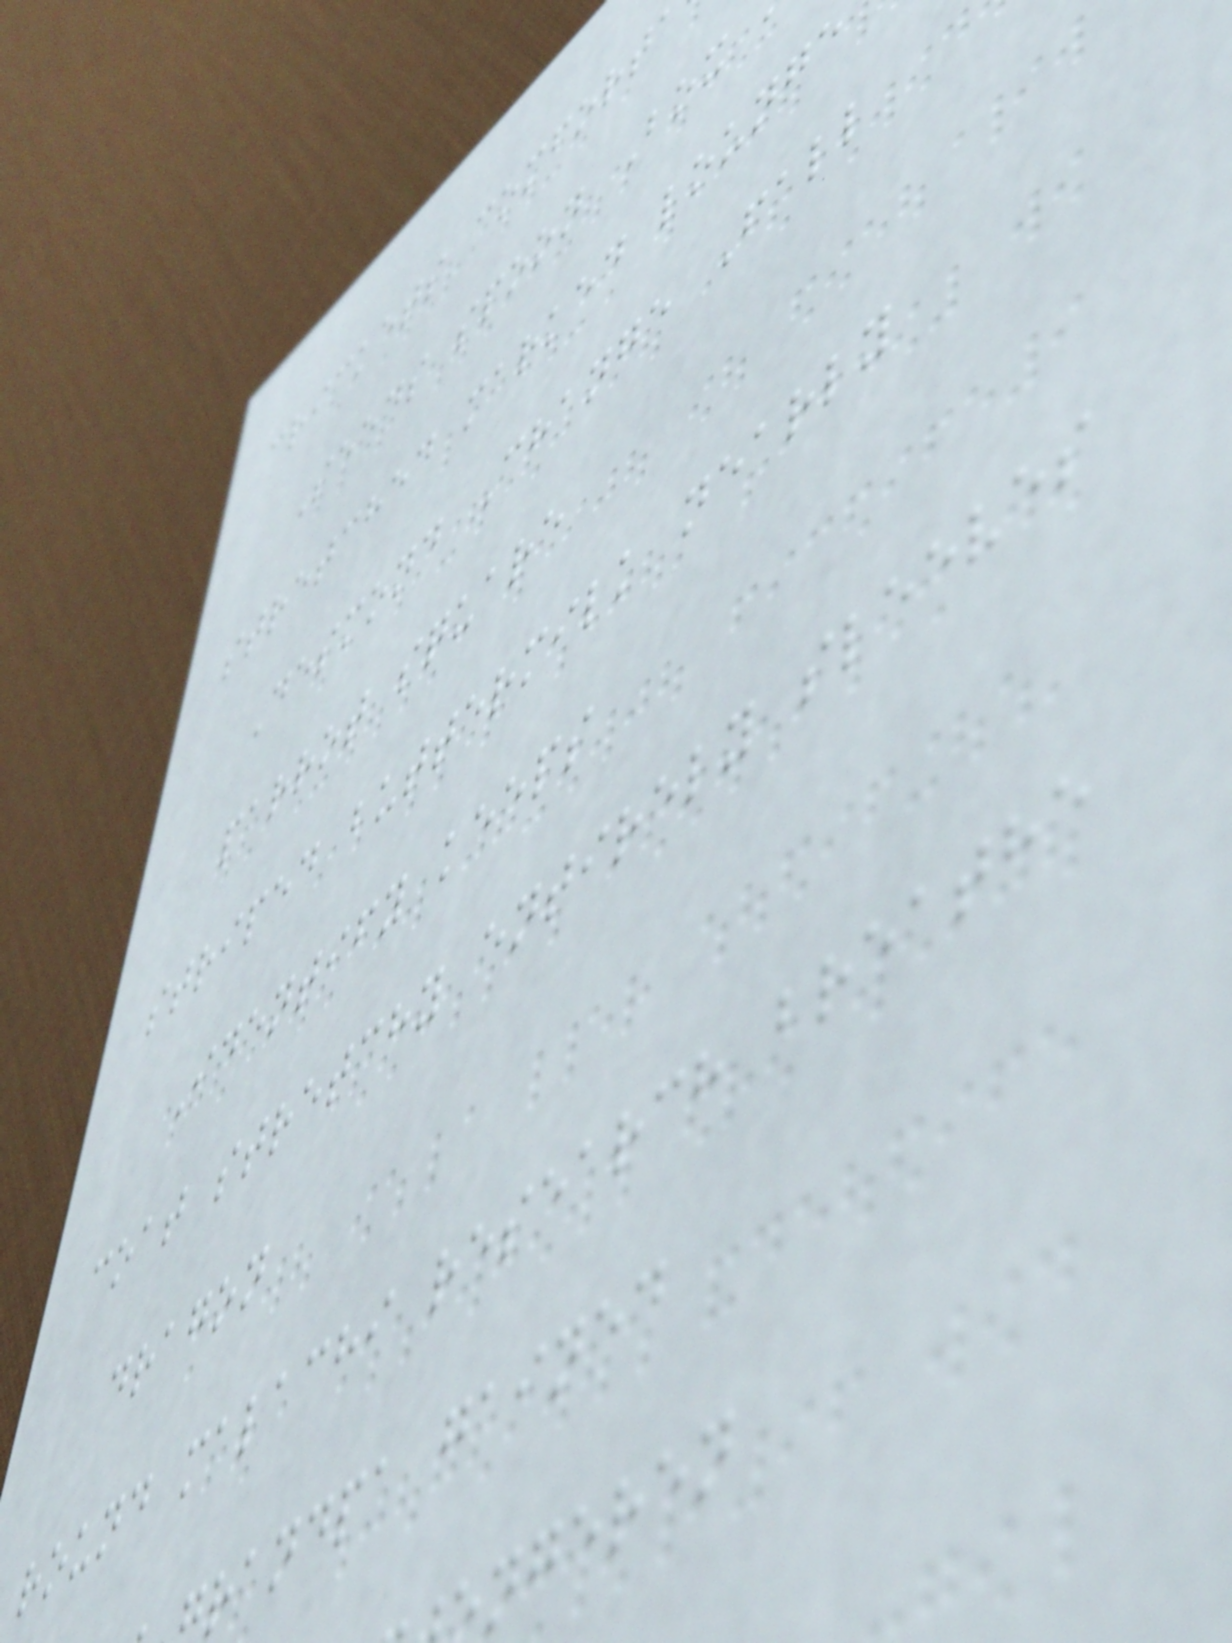crickets comfort
Seeds spoon Box
stretched marked lounge
Desmond Change Fall
parrot square
striped buttermilk nearly
Identify keeps
coat stretchy entirely sleeves
dragon
round malachi research breathe
randpa gained
ngeren
